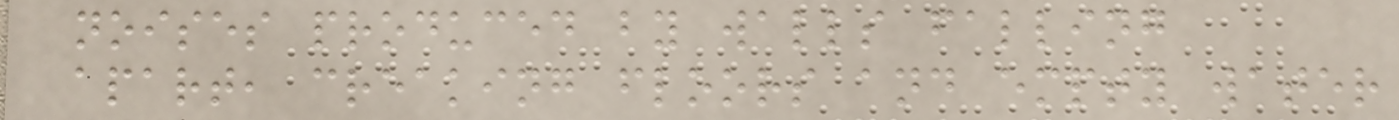noises produced by walls falling
apart, creaking floors and empty water
